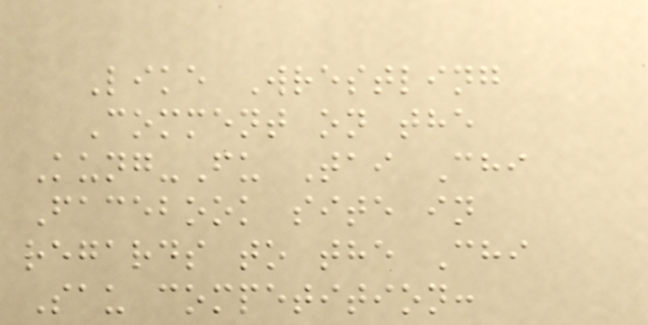Like Wrestling
Comment on the
Kung-Fu Tai Chi
Facebook site in
regards to the Chi
Sau competition:
